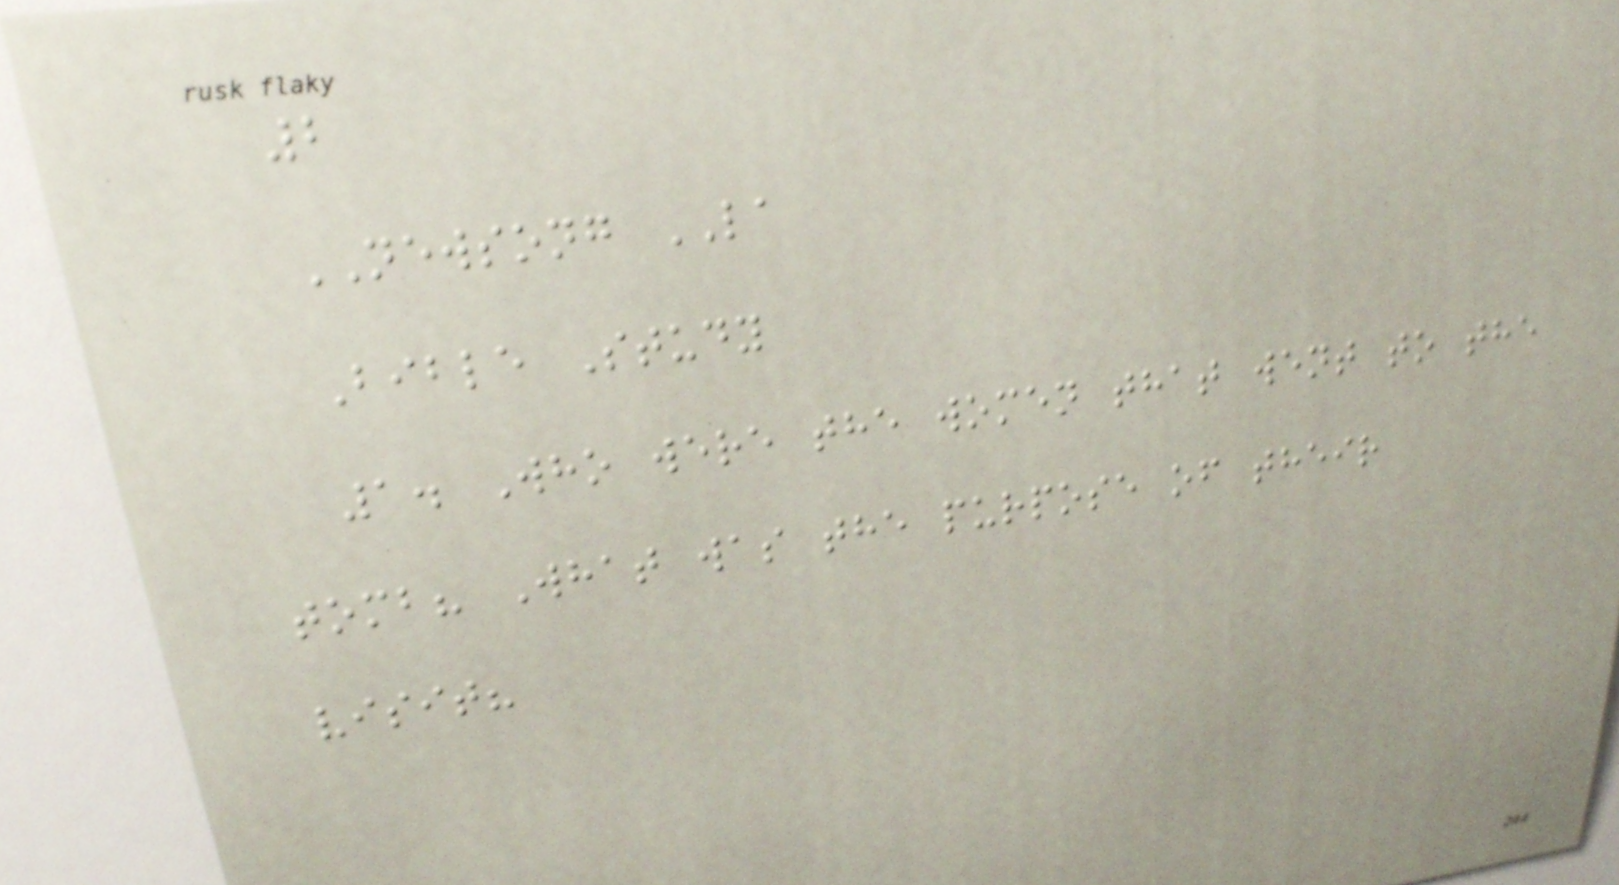2
NEWSONG LA
Bible Study
1. Who were the women that went to the
tomb? What was the purpose of their
visit?
